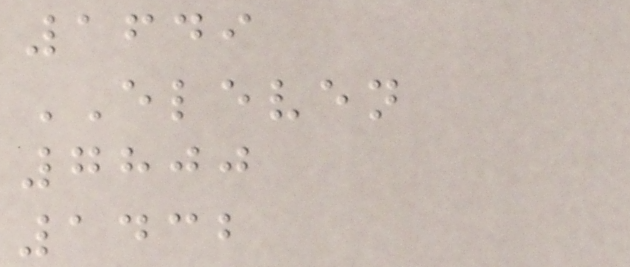1649
ELEVEN
7800
1432
